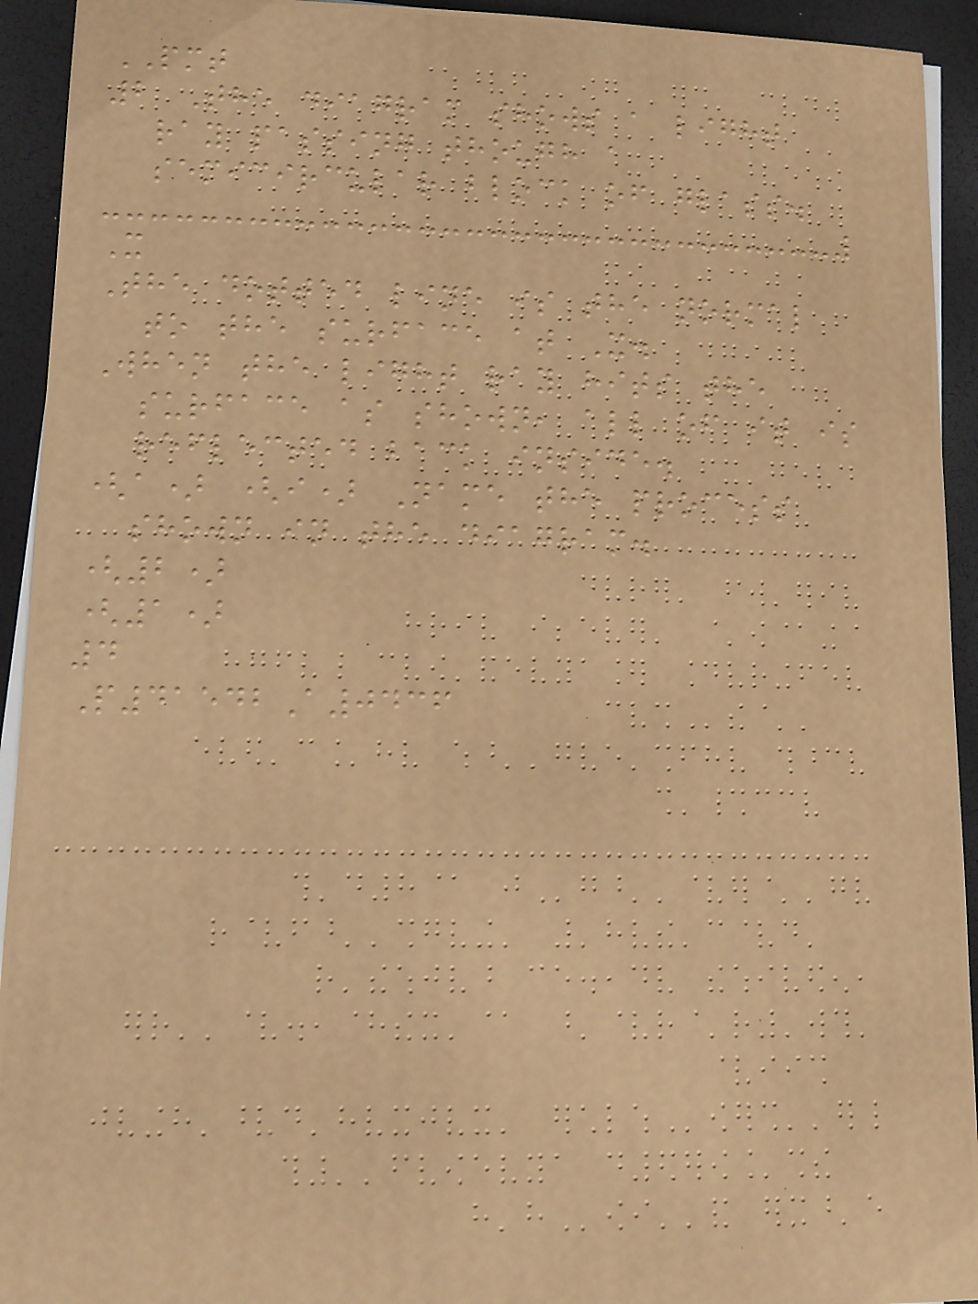PMT
2 The diagram shows a light
ray passing though a
semicircular block of glass.
X
The dotted line is the normal
to the surface at X.
When the light ray hits the
surface as shown, all of it is
reflected back inside.
(a) (i) Name the process
shown in the diagram.
(2)
(1)
4
P41542A0436
